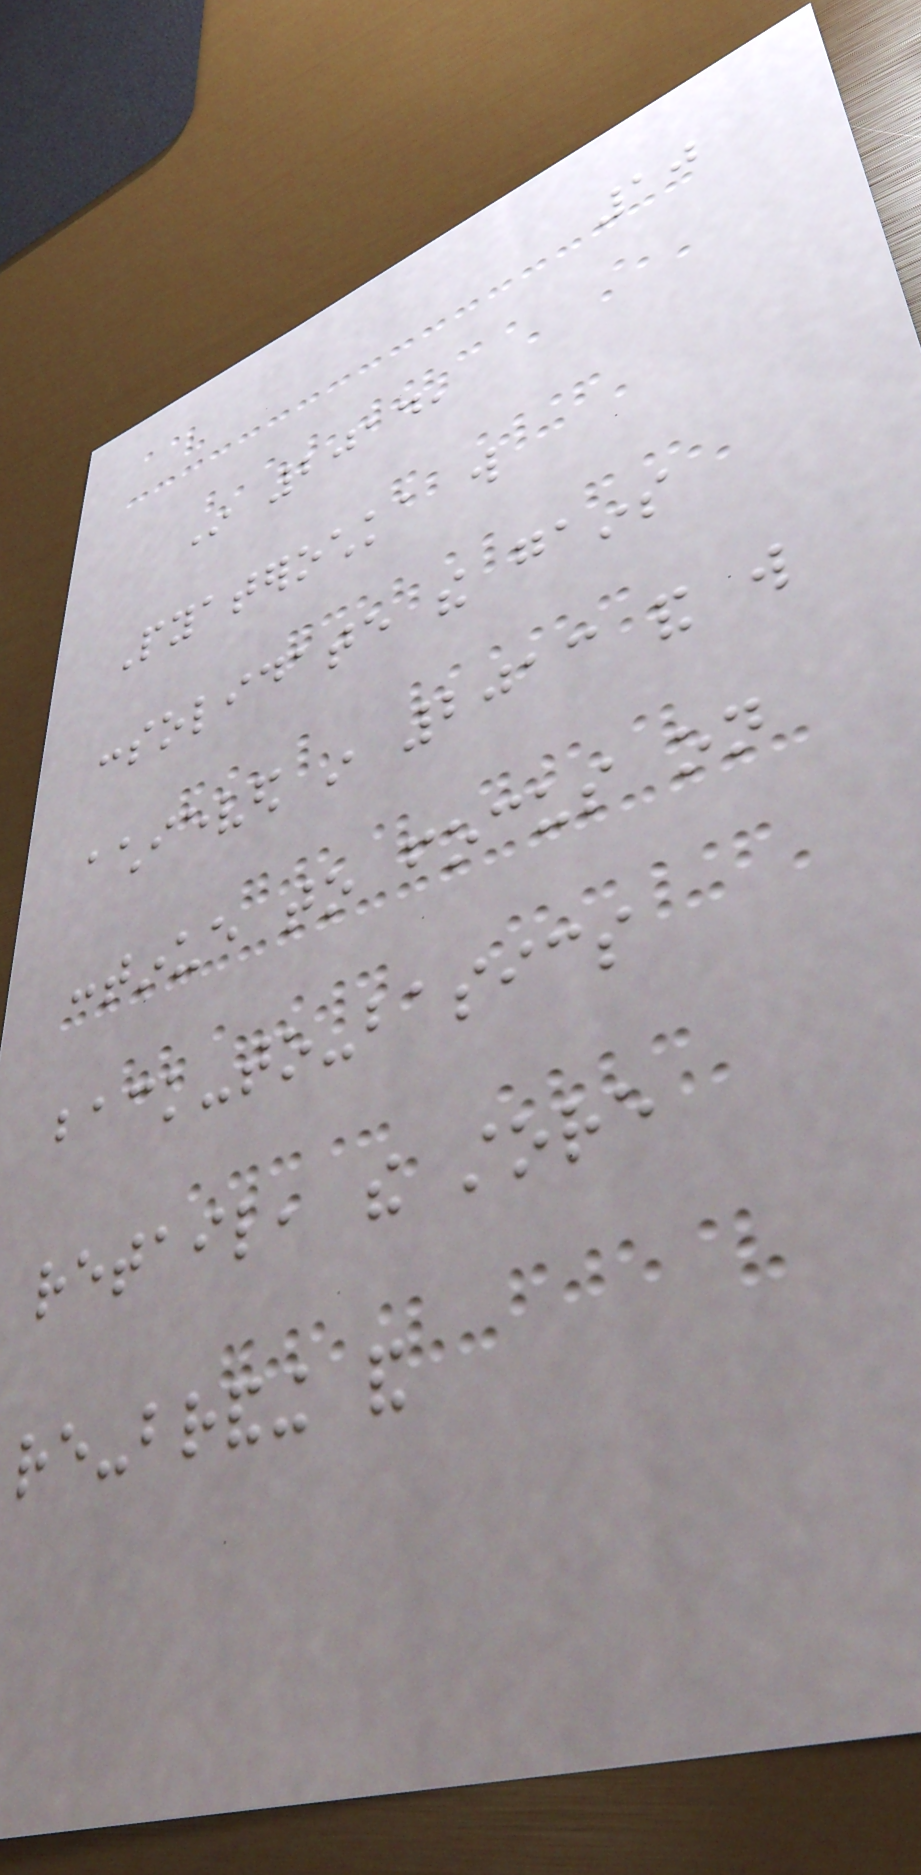10
In 2014,
Pyaterochka will
consolidate the gains
achieved in 2013 and will
continue to focus on
back-to-basics
retail, the store
re-branding and
